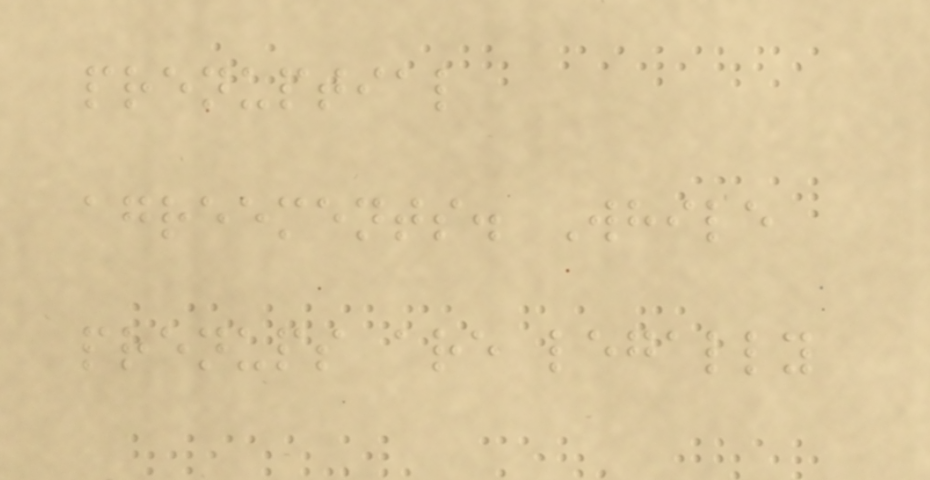prenuptial
agreements. While
prenups are legally
